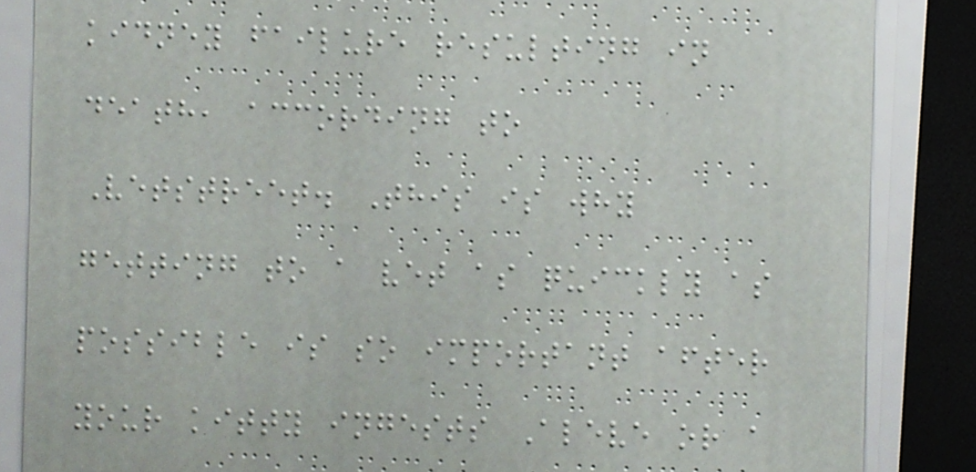kidney failure resulting in
death, according to
Vetstreet. This is why
getting to a vet as quickly as
possible is so important after
your kitty ingests Aleve or a
